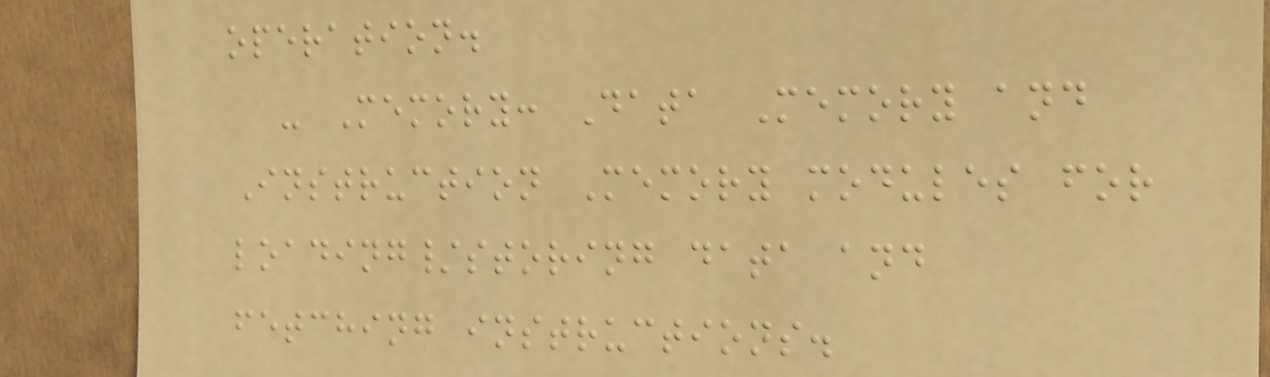operation.
- Memory: Data Memory and
Instruction Memory modules for
loading/storing data and
fetching instructions.
